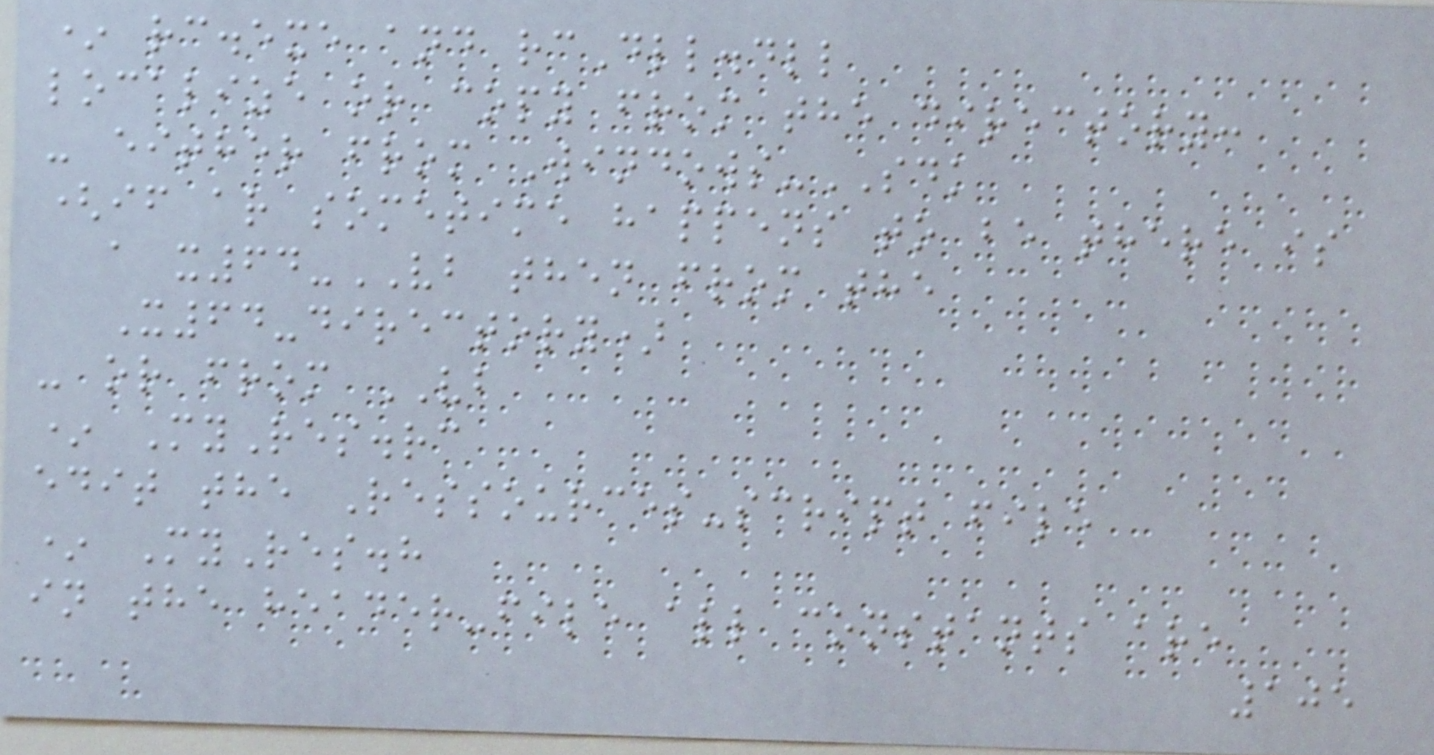* rc.exe and rcDll.dll
localize or copy from the directory:
- either from Windows-SDK
(if ar sometime happens to be there is
a x64-VB then from the
X64-directory)
- or from VB
* MyRes.rc
edit the Ressources-script file
* MyRes.h
in the header-file all constants are
105
